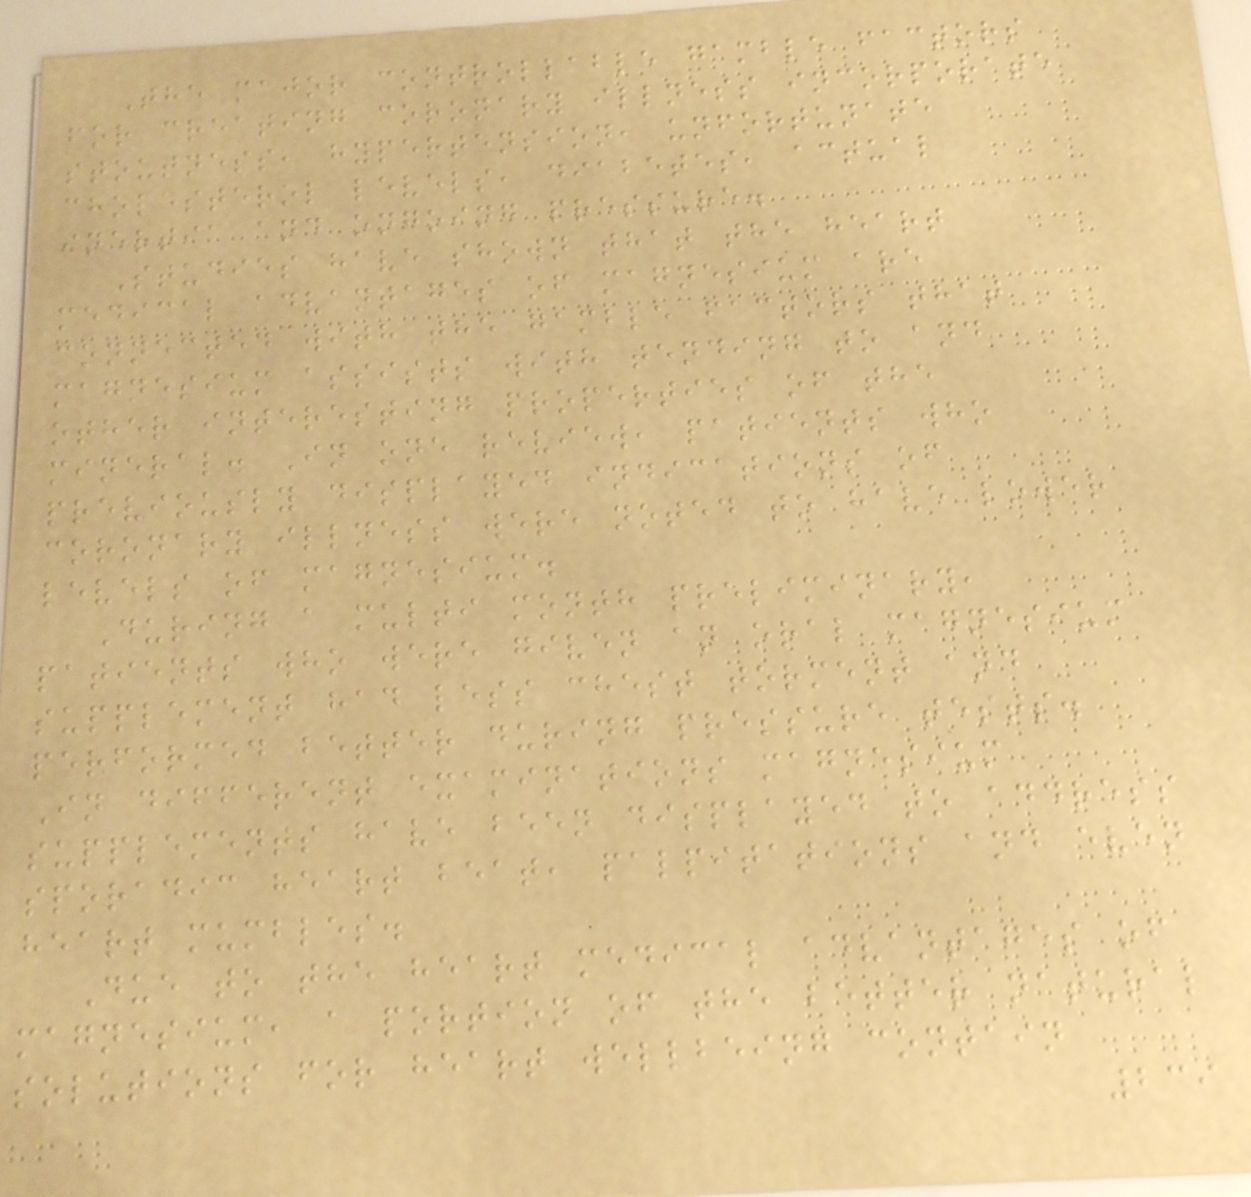The major controllable gamble factors
for creating coronary illness incorporate
stoutness, hypertension, unfortunate
cholesterol levels, diabetes, actual
inertia and ongoing pressure.
Studies have shown that the heart
medical advantages of magnesium are
connected with the gamble factors that
magnesium assists with tending to and
other interesting properties of the
mineral. In one review, patients who
previously displayed indications of
coronary illness were noted to have lower
levels of magnesium.
During a multi month preliminary,
patients who were given an oral magnesium
supplement had less chest torment and
performed better during pressure tests.
In different examinations magnesium
supplements have been displayed to address
sporadic heart beat, palpitations and even
heart mumbles.
Due to the heart medical advantages of
magnesium, a portion of the better natural
solutions for heart wellbeing contain
239
